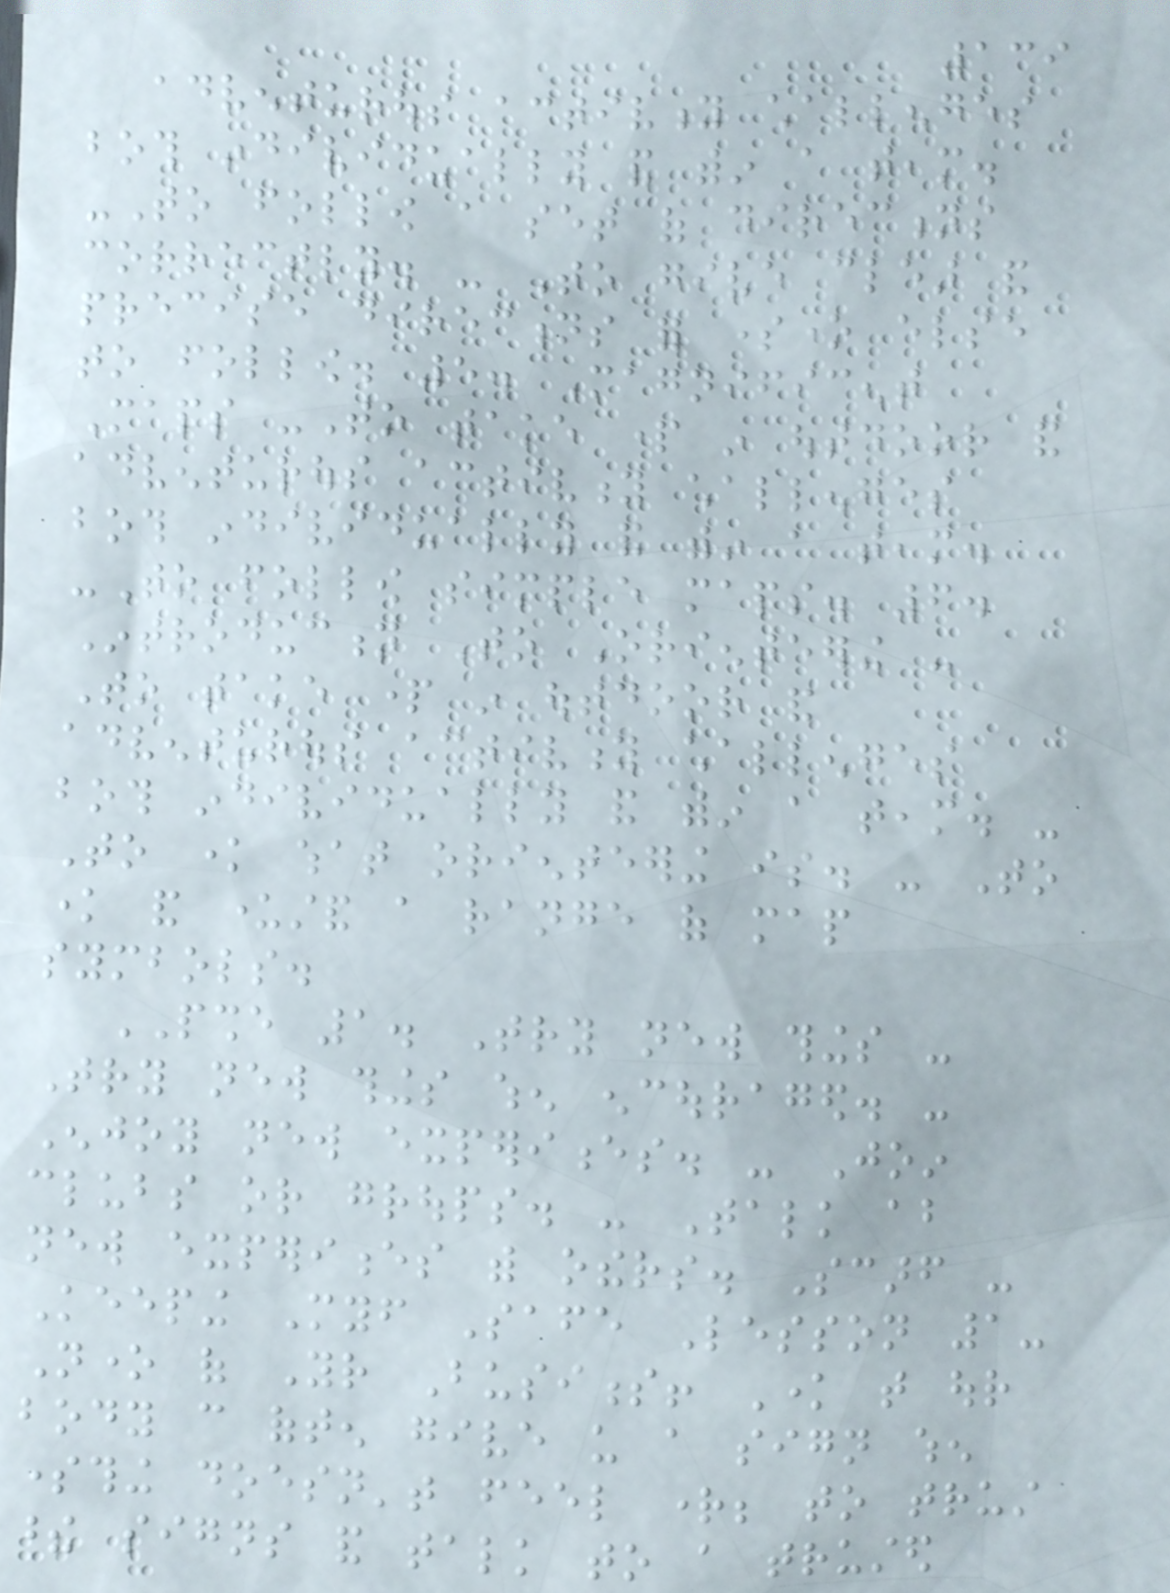139
adventurous activity challenges
both individually and within a team.
-To follow a set of directions
correctly. - To give clear and
precise directions for someone else
to follow. 5. Magnificent
Maps -To take part in outdoor and
adventurous activity challenges
both individually and within a team.
-To follow simple maps. 6.
Introduction To Orienteering -
To take part in outdoor and
adventurous activity challenges
both individually and within a team. -
To know what orienteering is. - To
know and understand a range of map
symbols.
PSHE 1. Try new things -
Try new things when encouraged. -
Enjoy new experiences. - Join
clubs or groups. - Talk about
new experiences with others. Scarf -
Keeping Myself Safe Lesson 1-
None of Your Business! Know that our
body can often give us a sign when
something doesn't feel right; to trust
these signs and talk to a trusted
